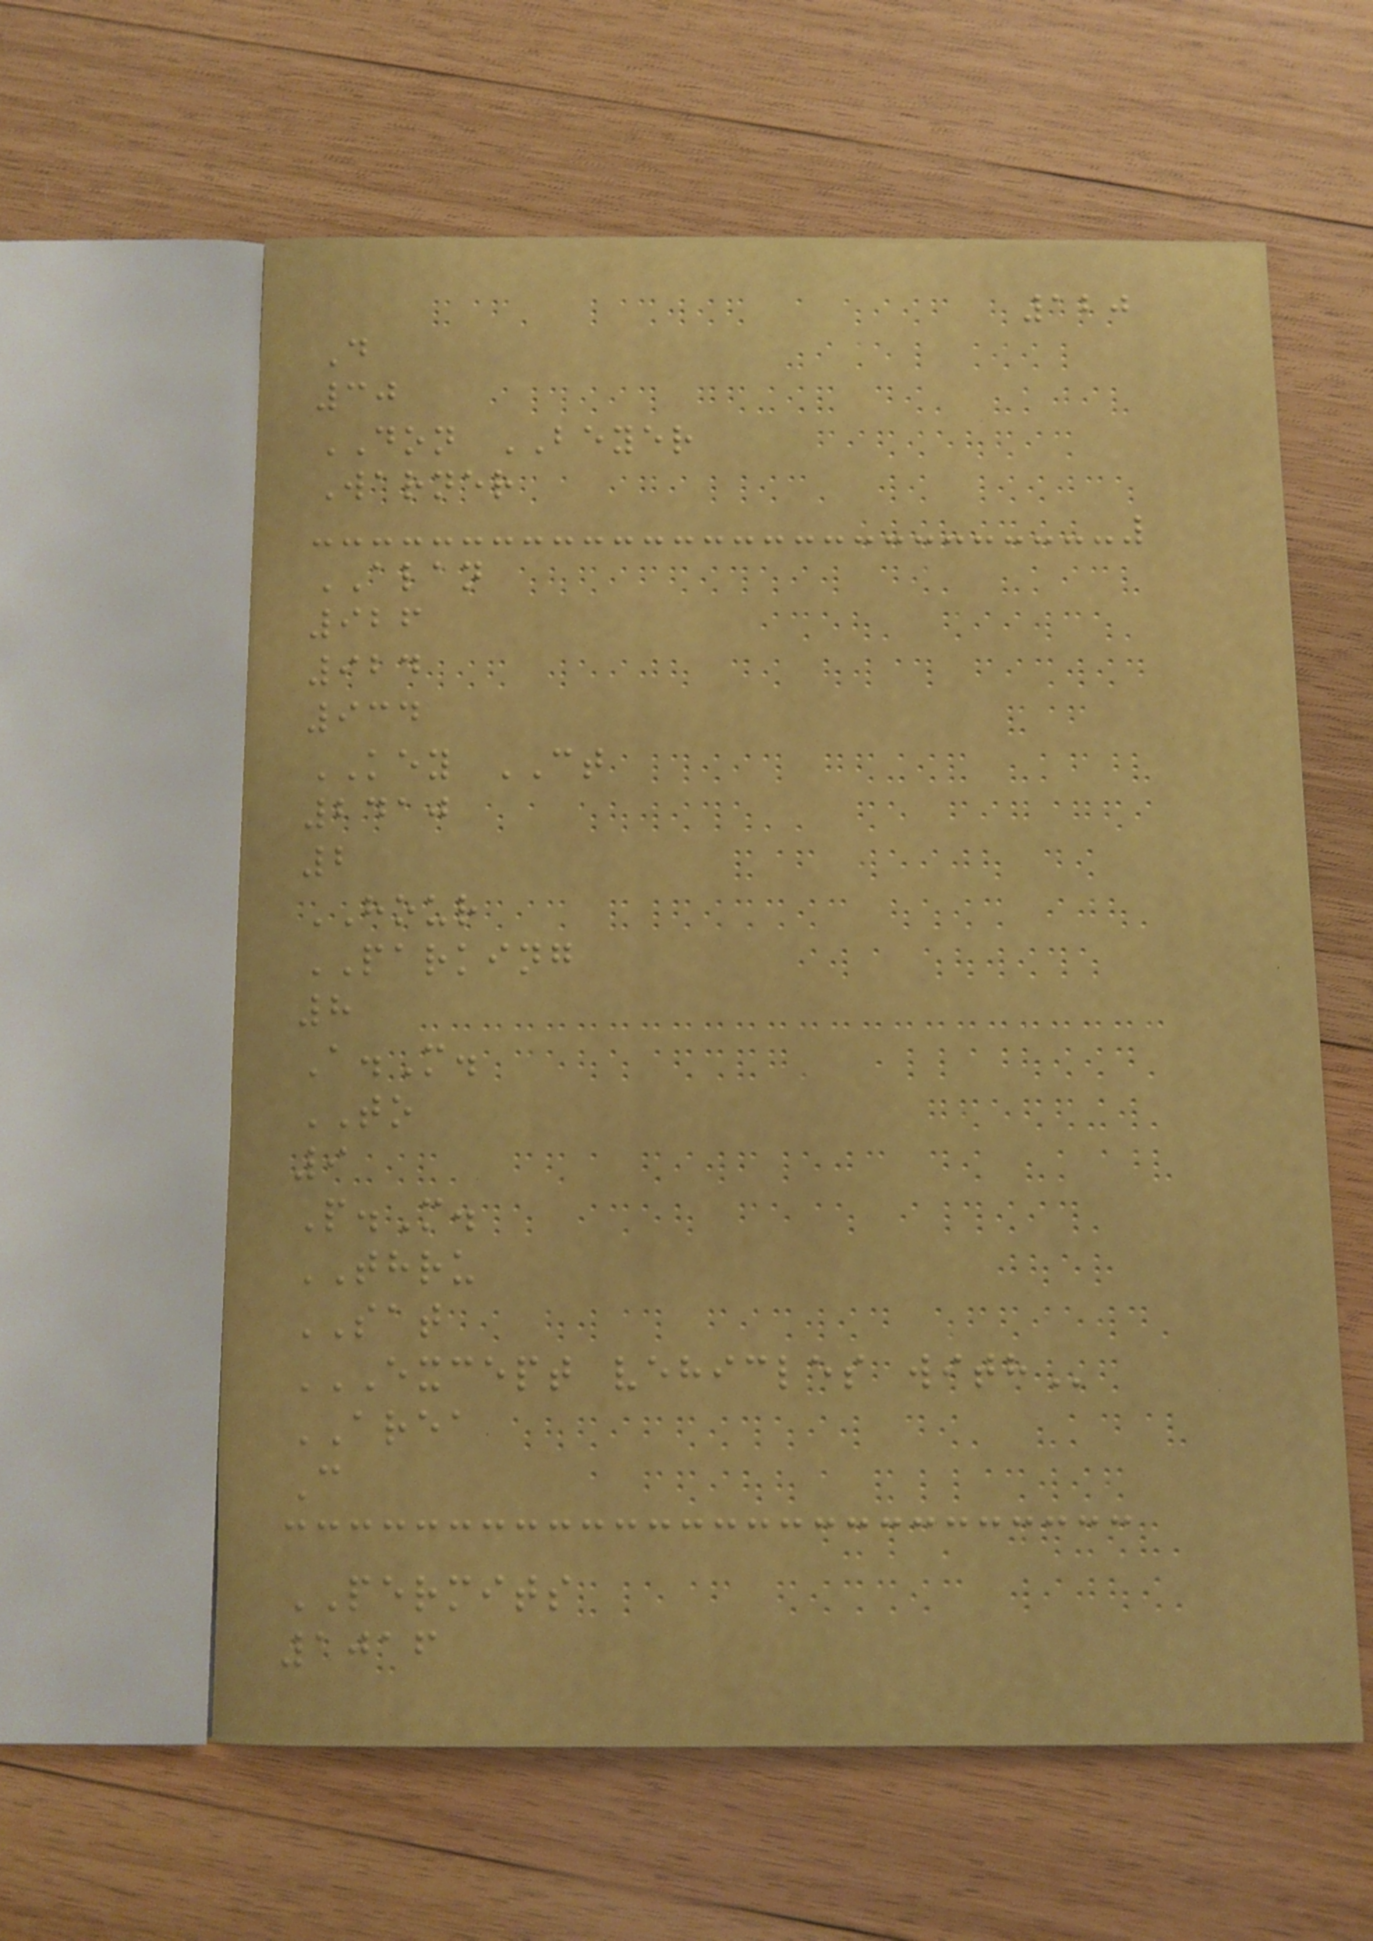120
D
30
DON BEYER
Warner
ALAN
926
924
934
KEY CT
2410
2
HOUR
PARKING
8
A.M.
TO
9
P.M.
THRU
SAT
EXCEPT VEHICLES WITH
AREA
C
PERMITS
1016
